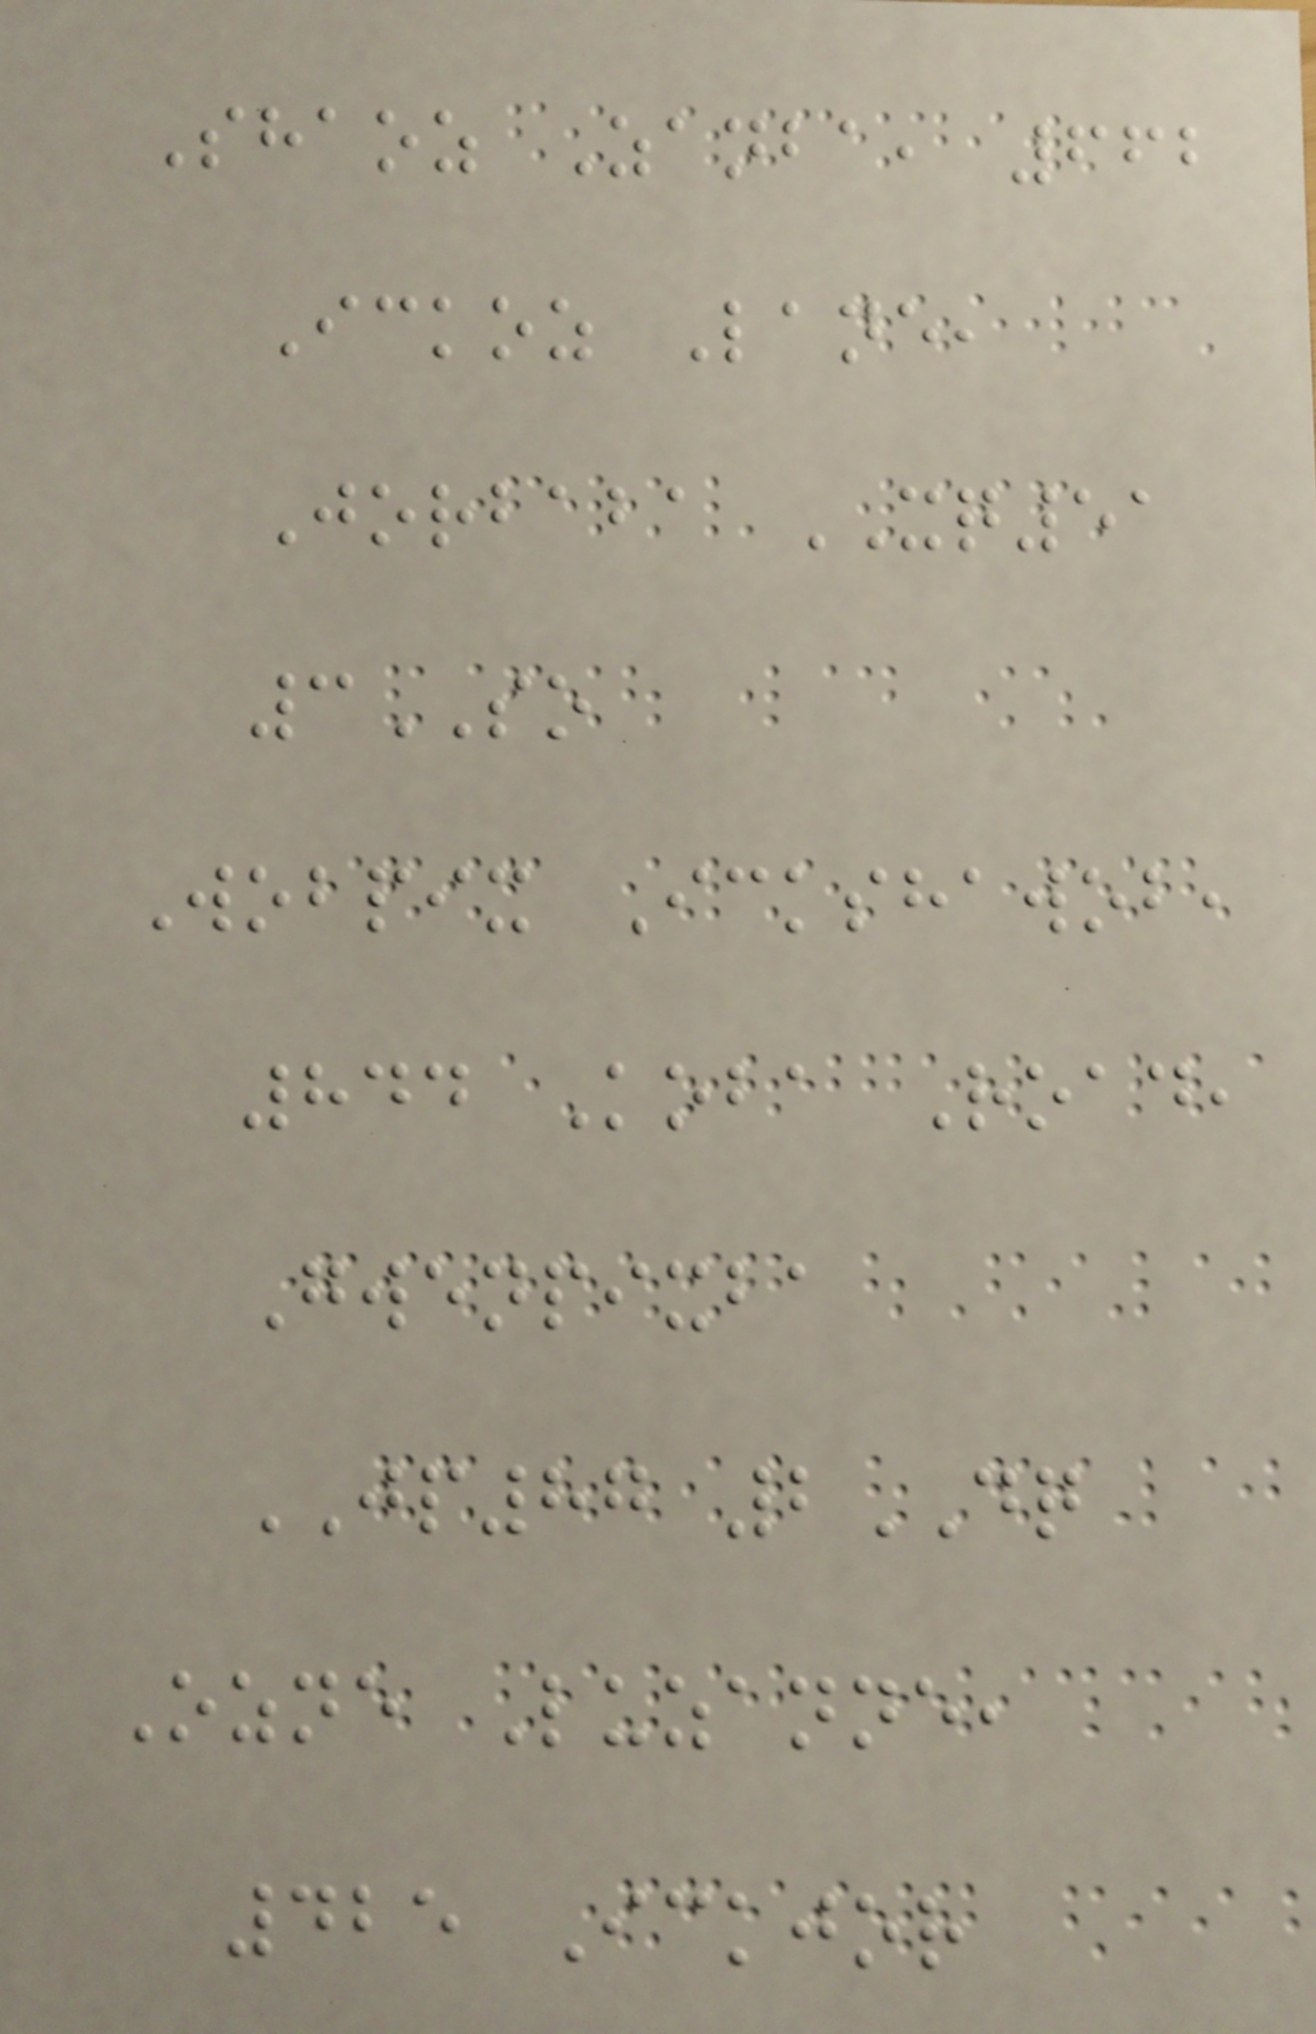Shaoz Zanba, 662
Ickoz Lane,
Jorbaba XQ51
3SO
Wobpix Ickshawob,
844 Koba Road,
Gwenpixba
JP87 2DQ
Ozne Luzanne,
425 Ickjor
